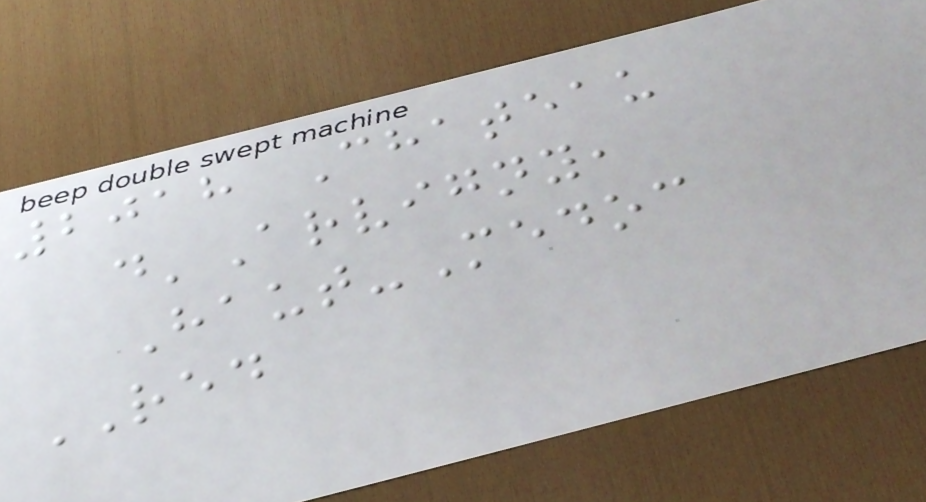2018 Chateau
d'Arvigny,
Haut-Medoc
RED
